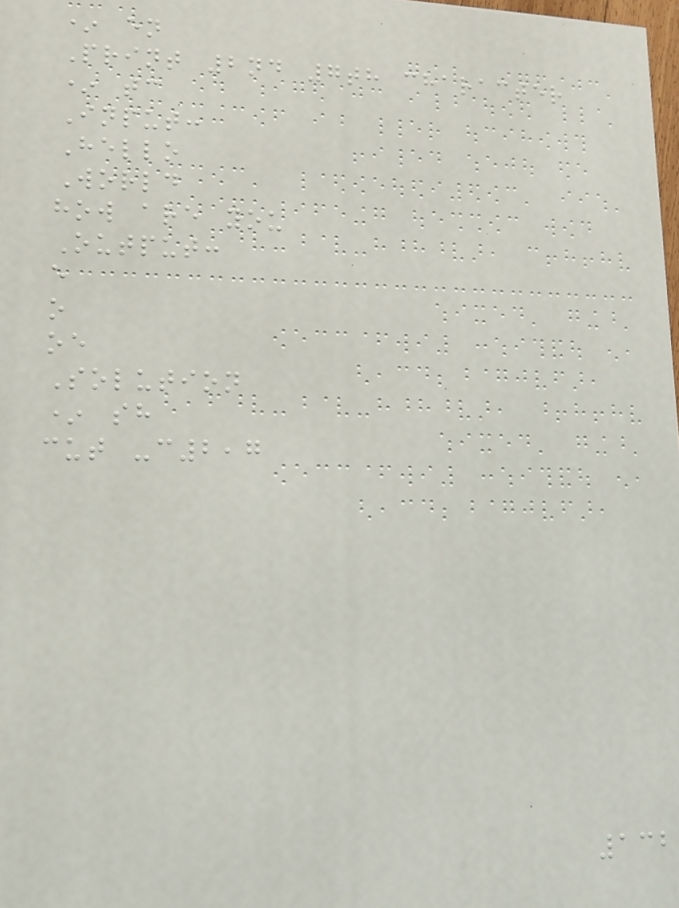* en
Print 2nd 7th character
* tc
Input:
Hello
World
how are you
Output:
e
o
oe
Solution
* sh
cut -c2,7
132
